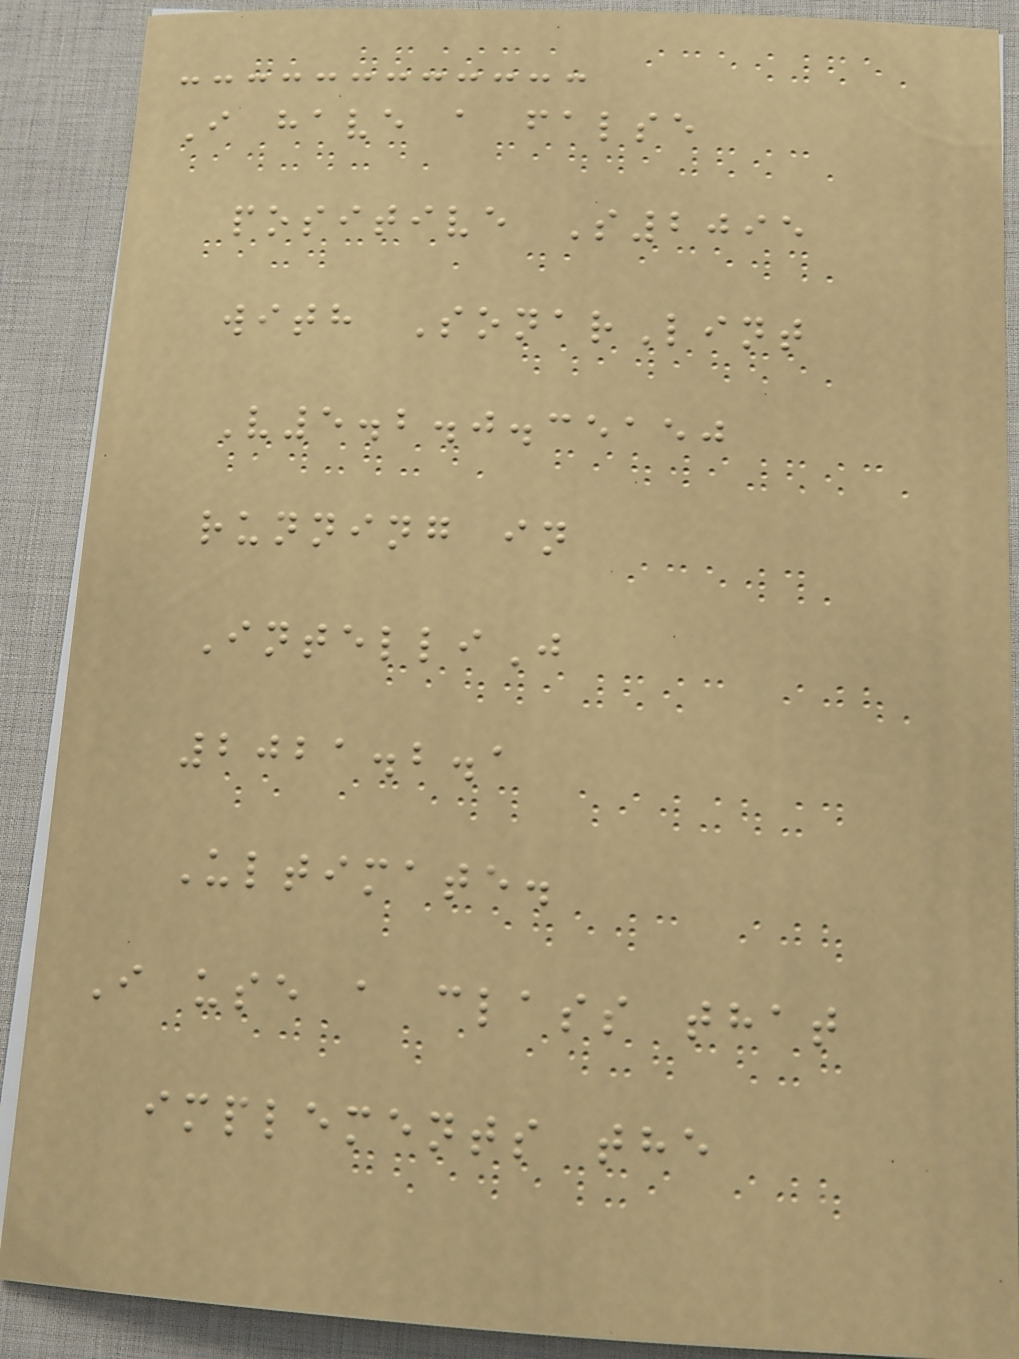I have a false
positive S2095
with SonarLint
V5.2.0.35150
running in
IntelliJ
2021.2.1
Ultimate.
I use a class that
implements the
